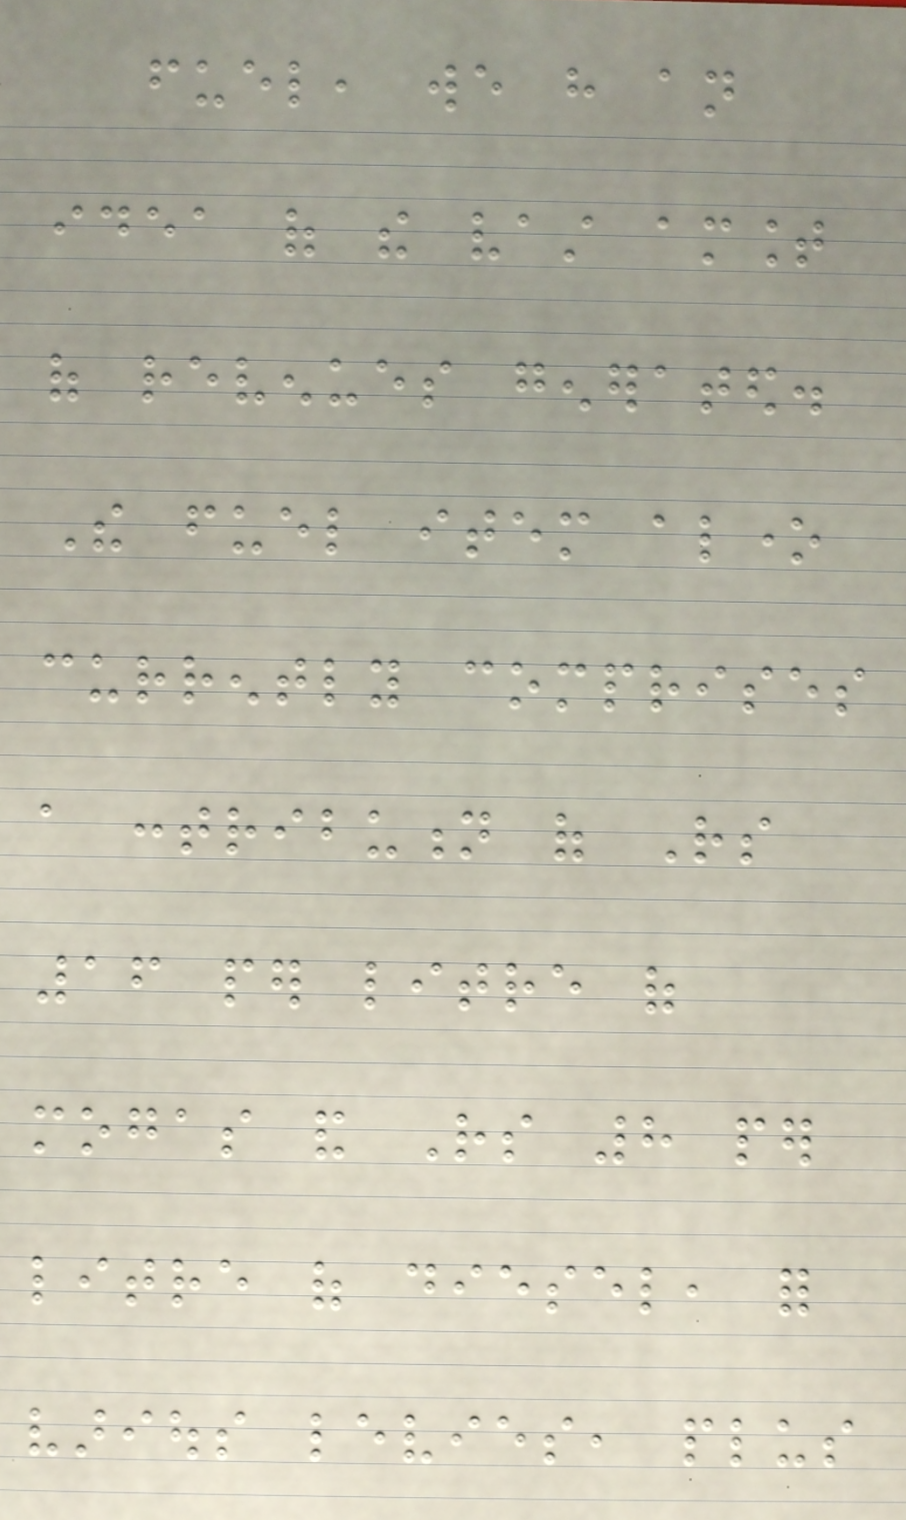fuel, we have an
idea of the vast amount
of revenues generated.
The fuel item alone
currently comprises
a contribution of Rs
16 per litre of
mogas and Rs 8 per
litre of diesel, for
various levies, plus
